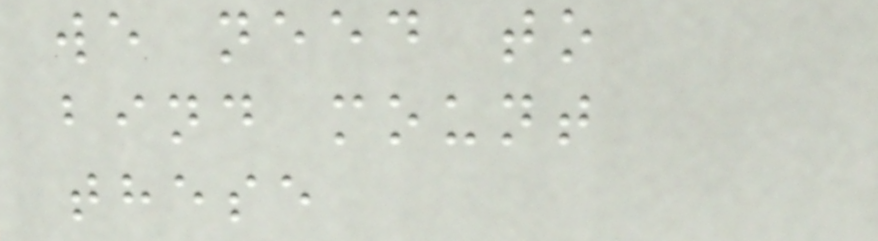we need to
bind mount
these
